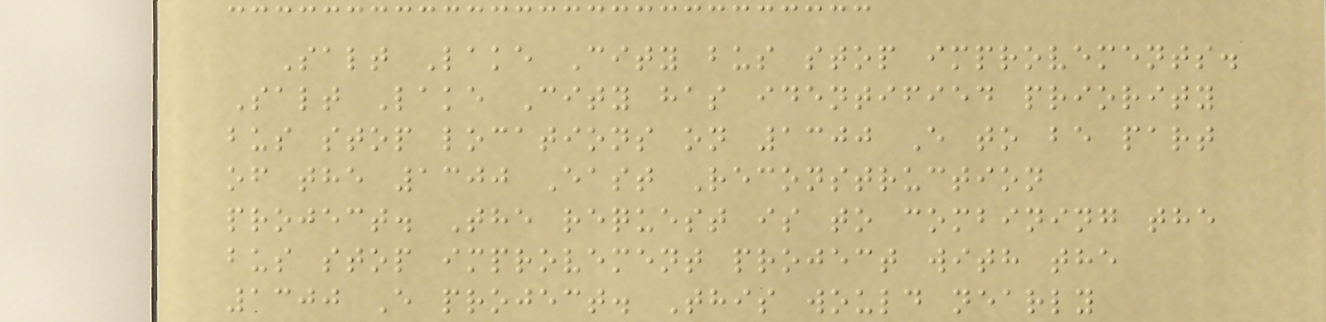Salt Lake City bus stop improvements.
Salt Lake City has identified priority
bus stop locations on 1300 E to be part
of the 1300 East Reconstruction
project. The request is to combining the
bus stop improvement project with the
1300 E project. This would nearly
